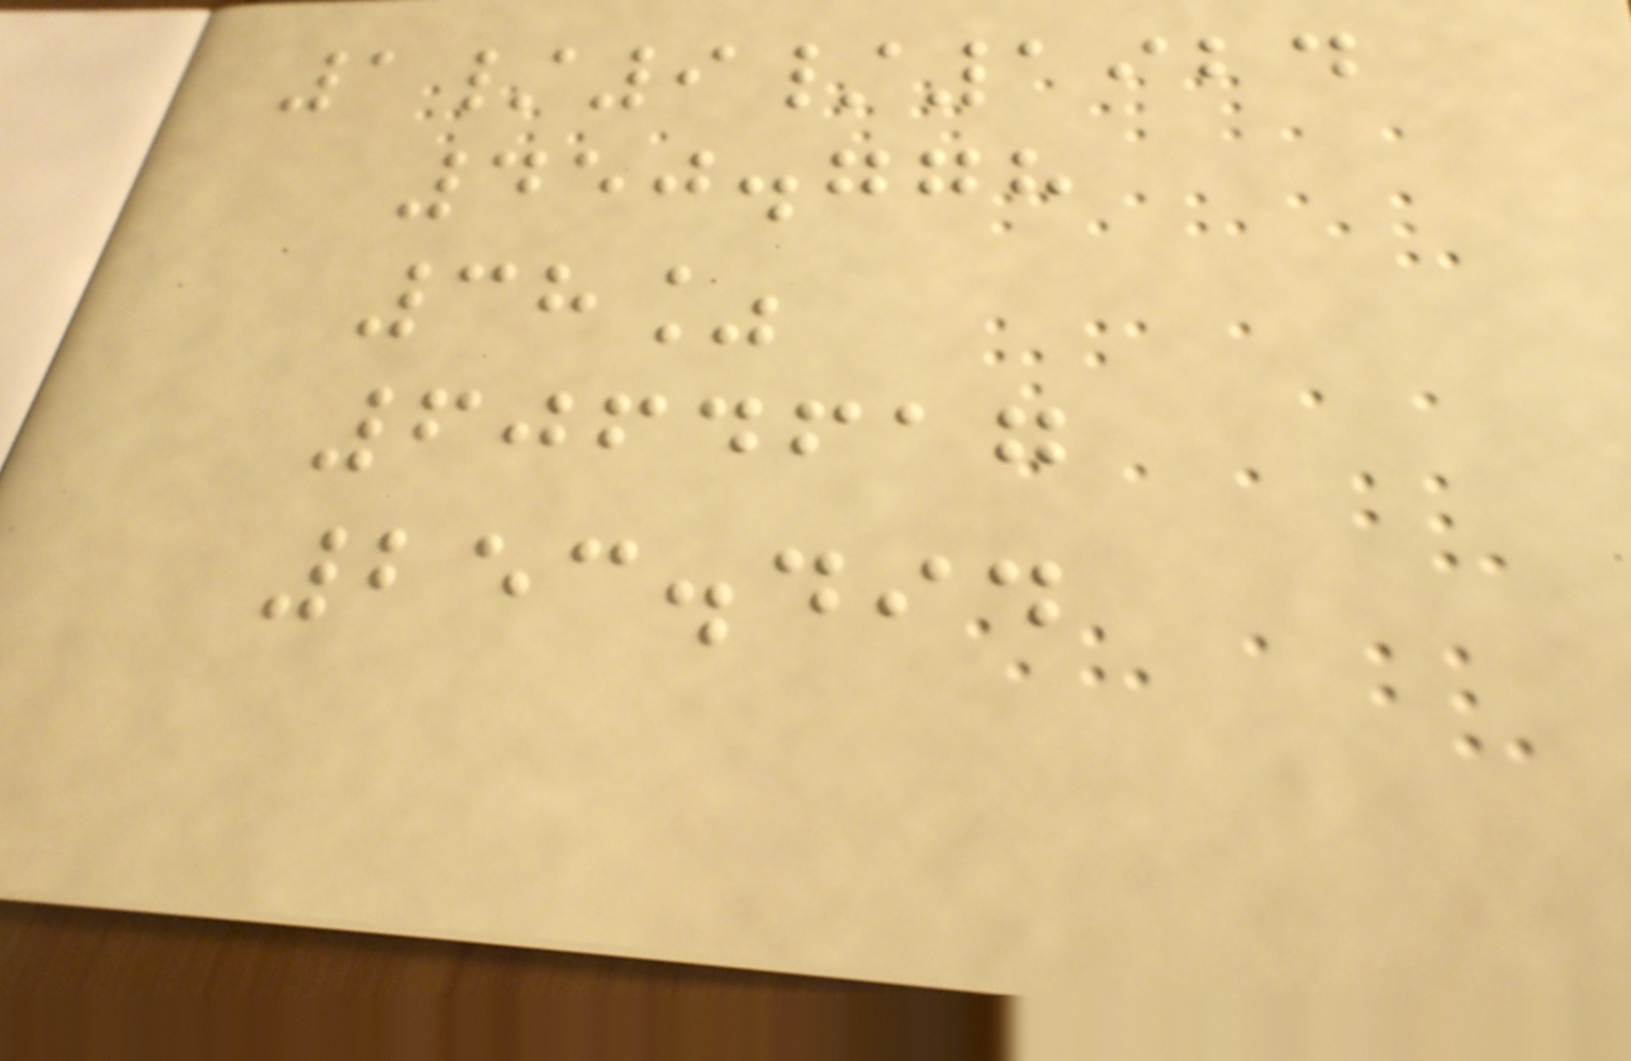1/9/1924
450.778
38%
6064617
253.494
